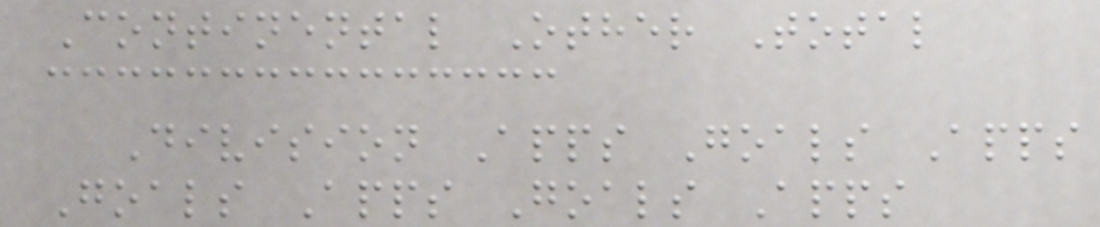Continental Other Total
Division Apps Goals Apps
Goals Apps Goals Apps
